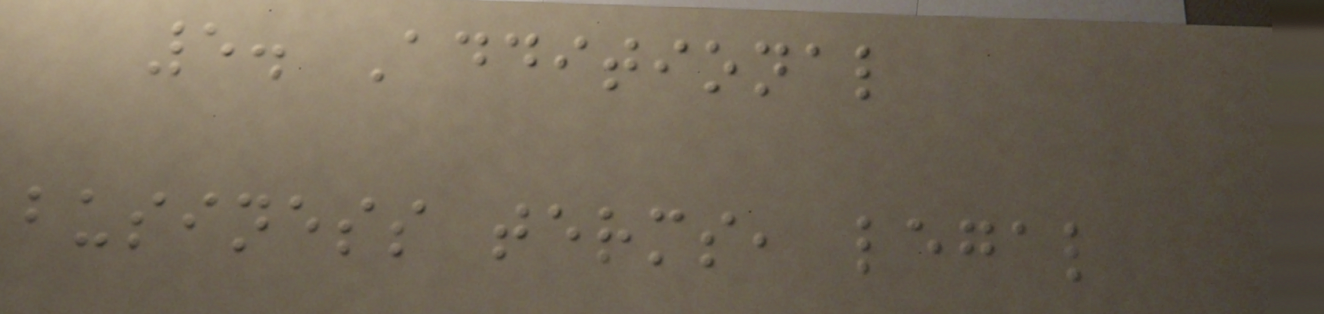5. Additional
business terms, legal
